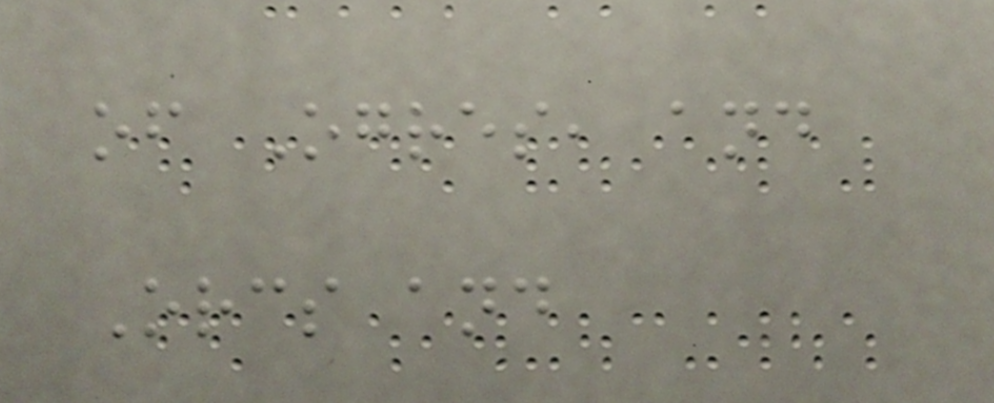of Ogres, and
Orcs and
